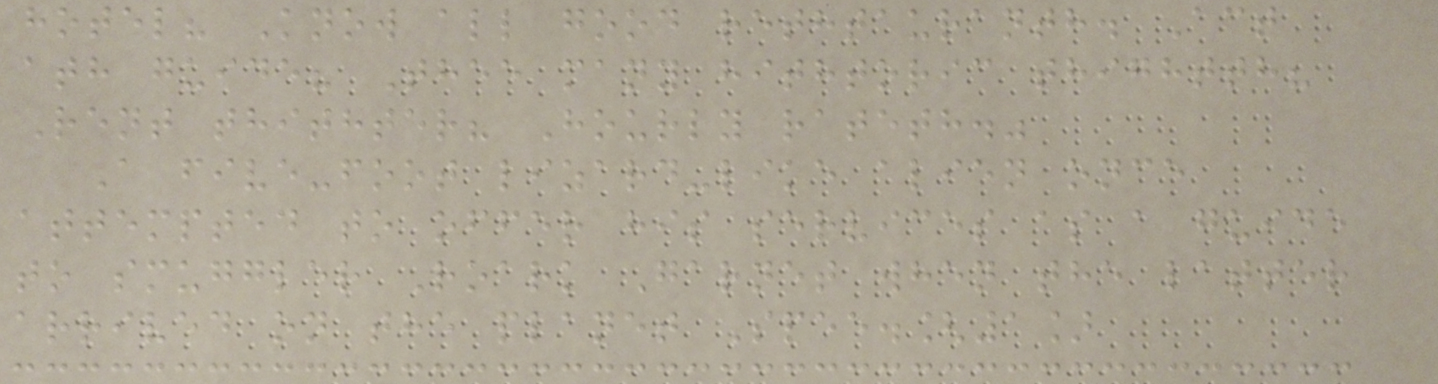hotel? Know all good rethtauranth. Act
ath guide? Thee many hithtoric thightth?
Rent thithter? Hourly rateth."
A five-foot lizard-like alien once
attempted to offer his services as a guide
to smuggler Roark Garnet when the latter
arrived on the planet Spee.[1]
